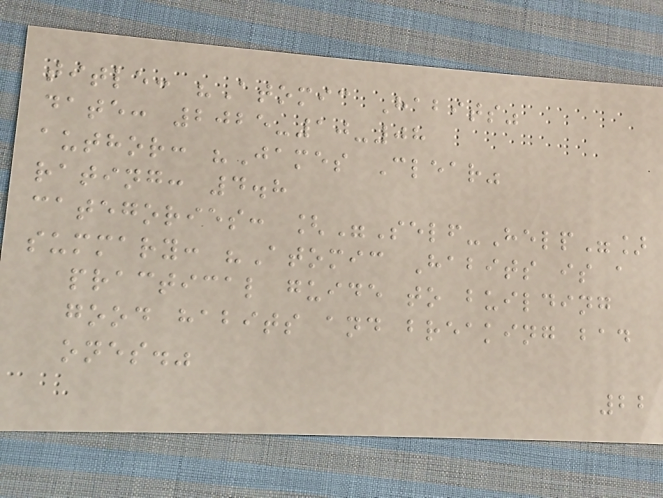title: "Atomic Habits"
date: 2025-10-08
author: "James Clear"
rating: 4.8
categories: ["Self-Help"]
summary: "Atomic Habits is a
practical guide to building
good habits and breaking bad
ones."
22
